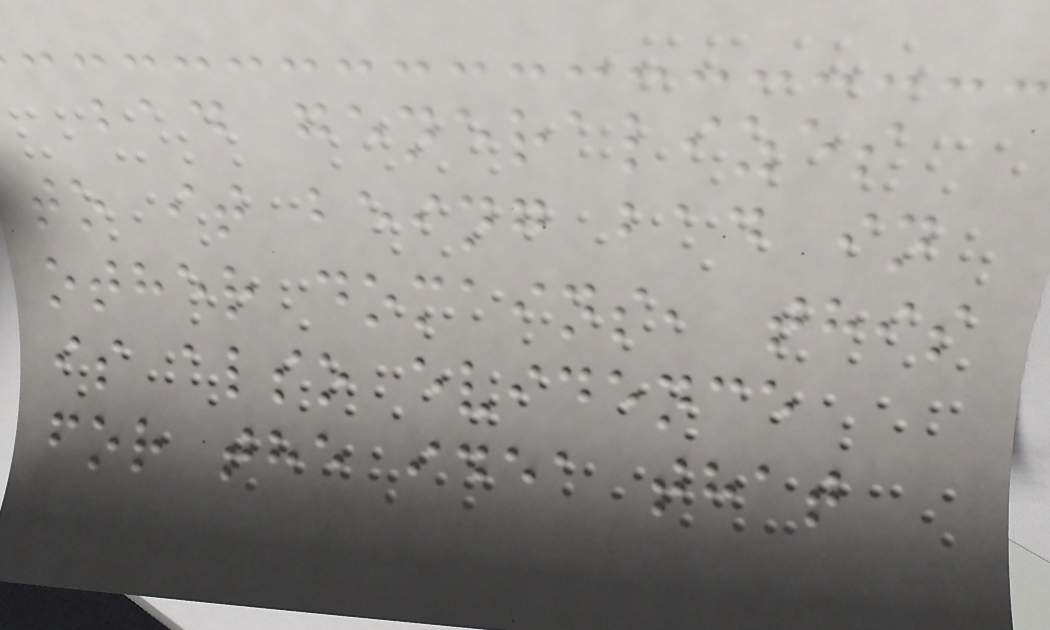bad generalizes
to it being bad in
other domains, this
is also evidence
for the idea that
